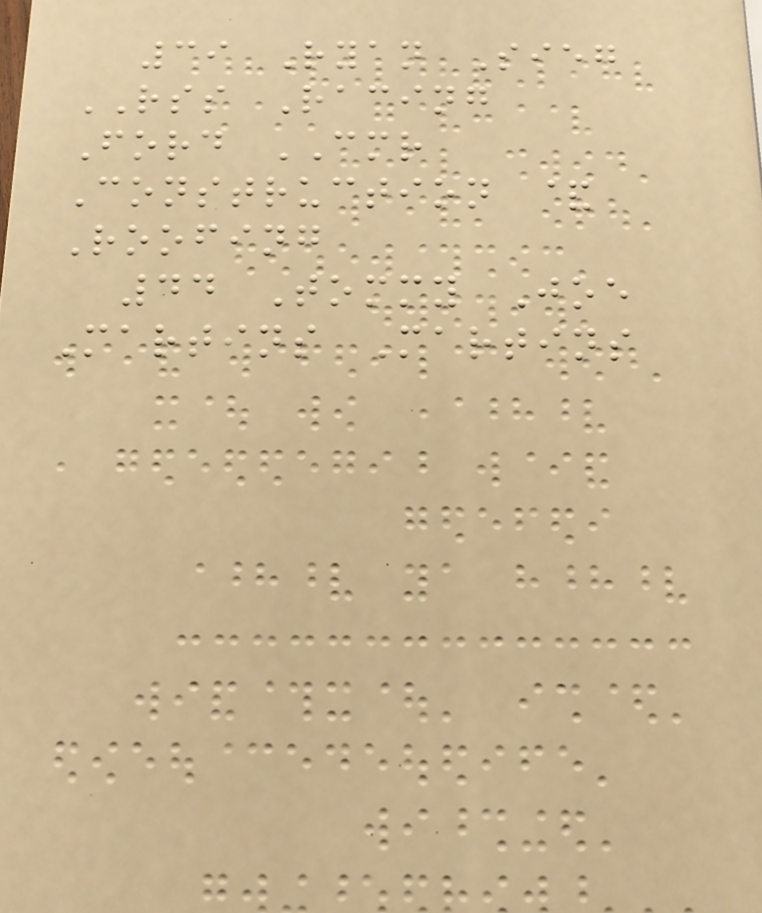39 Ryan Sieg
RSS Racing
Ford CMR
Construction &
Roofing
44 Tommy Joe
Martins Martins
